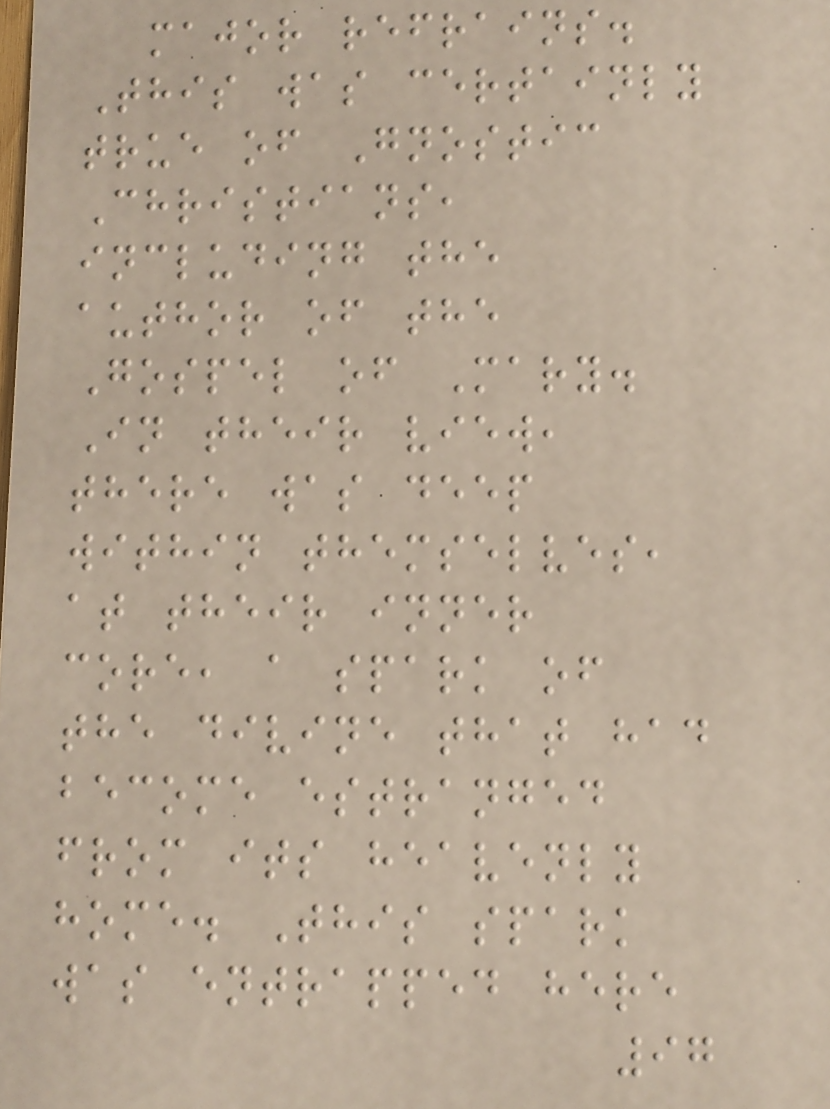major refrains.
This was certainly
true of Gnostic
Christians,
including the
author of the
Gospel of Mary.
In their view,
there was deep
within themselves,
at their inner
core, a spark of
the divine that had
become estranged
from its heavenly
home. This spark
was entrapped here
97
